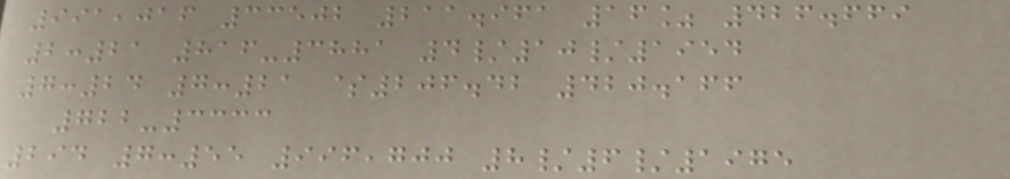991,016 33502 211.961 16% 426.669
2:21 816-3881 4/10/1954
7:24 7:21 $206.42 420.166
722-3333
294 7:55 996,700 8/6/1975
